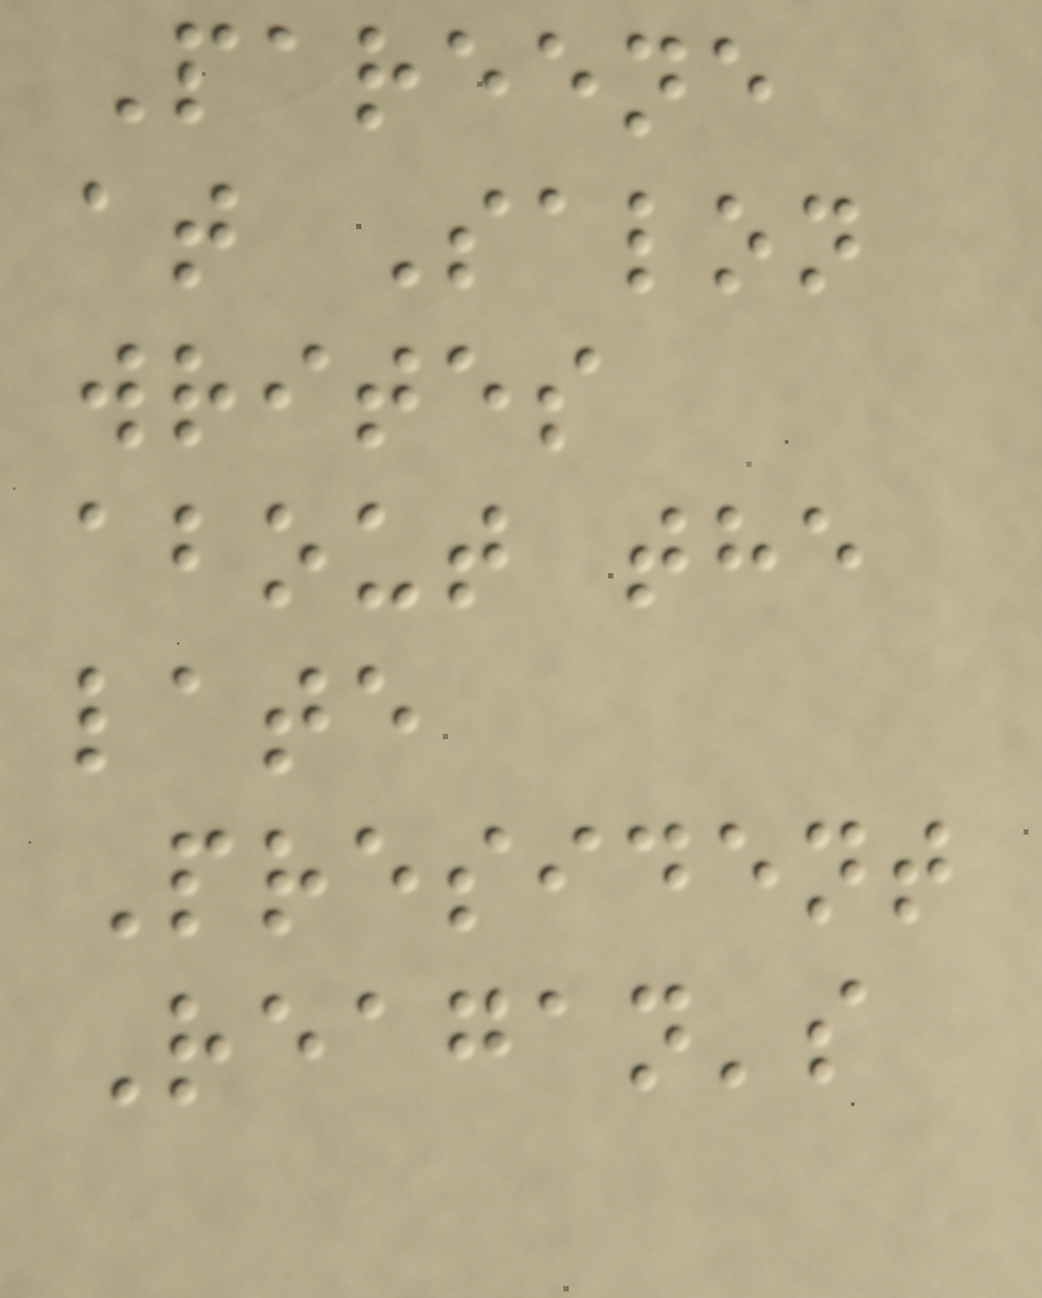Pareene
at Salon
writes
about the
late
President
Reagan's
